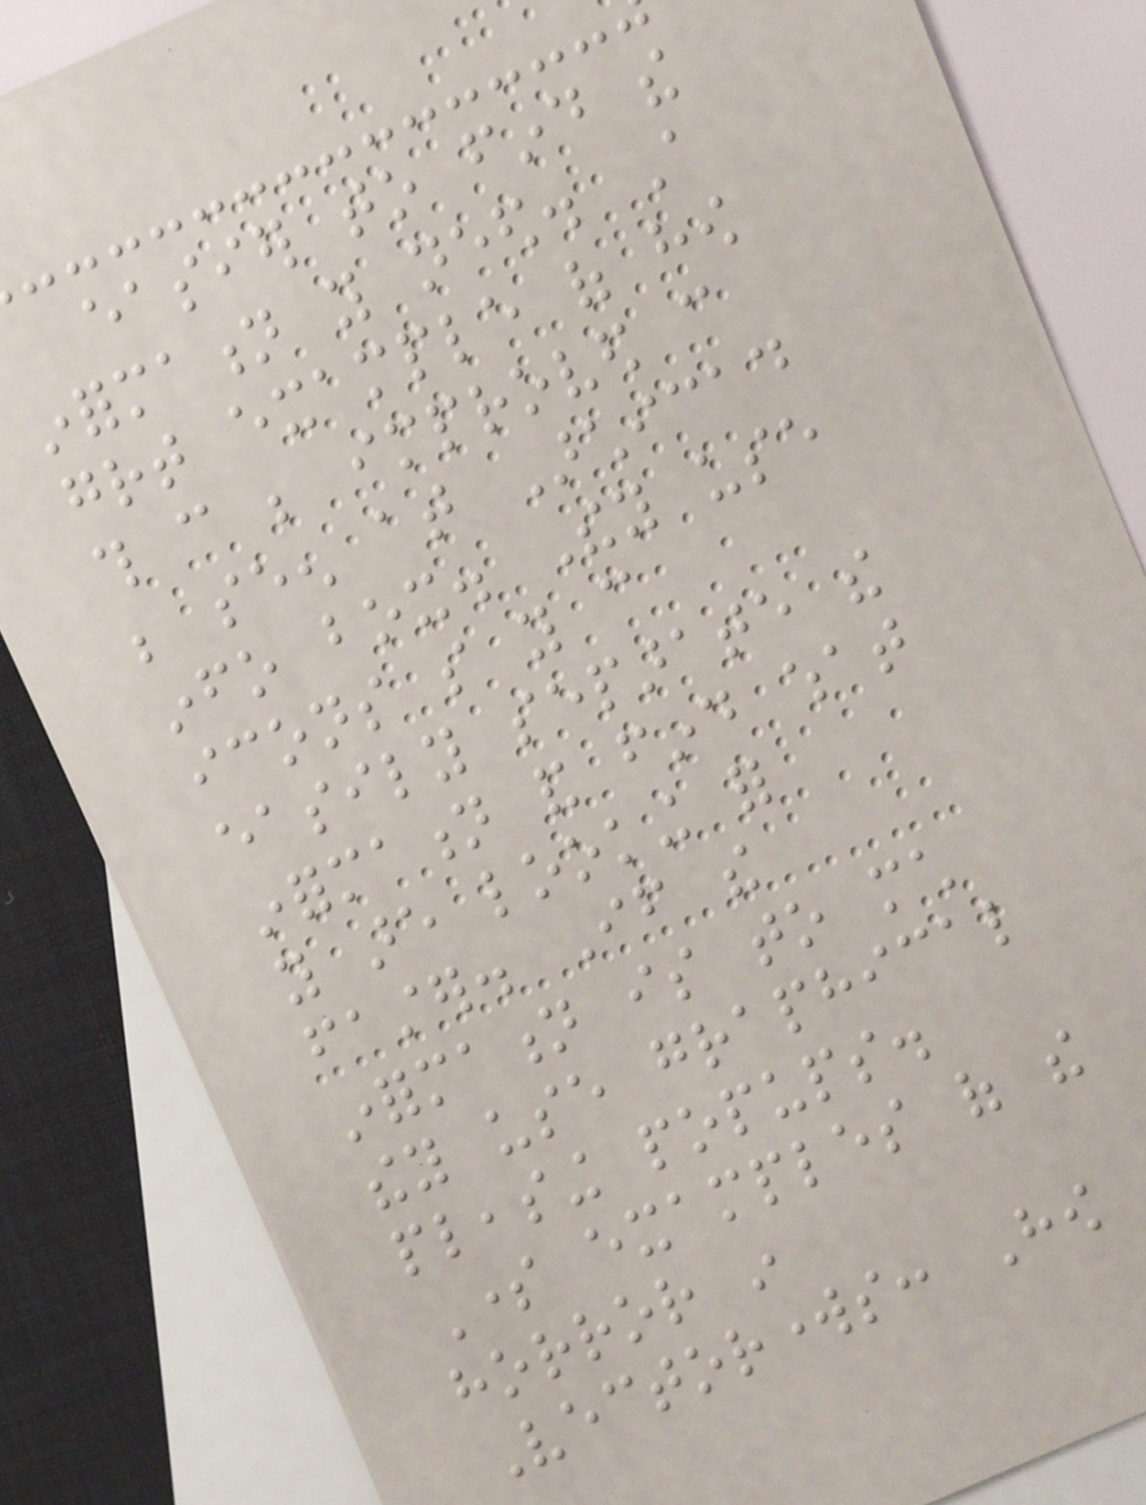easier to find the
information you need. A
great example of how
this can be improved can
be seen at Archicad
info box. They use
icons so you can
easily separate the
information and find what
you are looking for
faster. If the
information is to much
they use graphical
pleasing popups.
Some examples of the
horror in
Vectorworks: How
